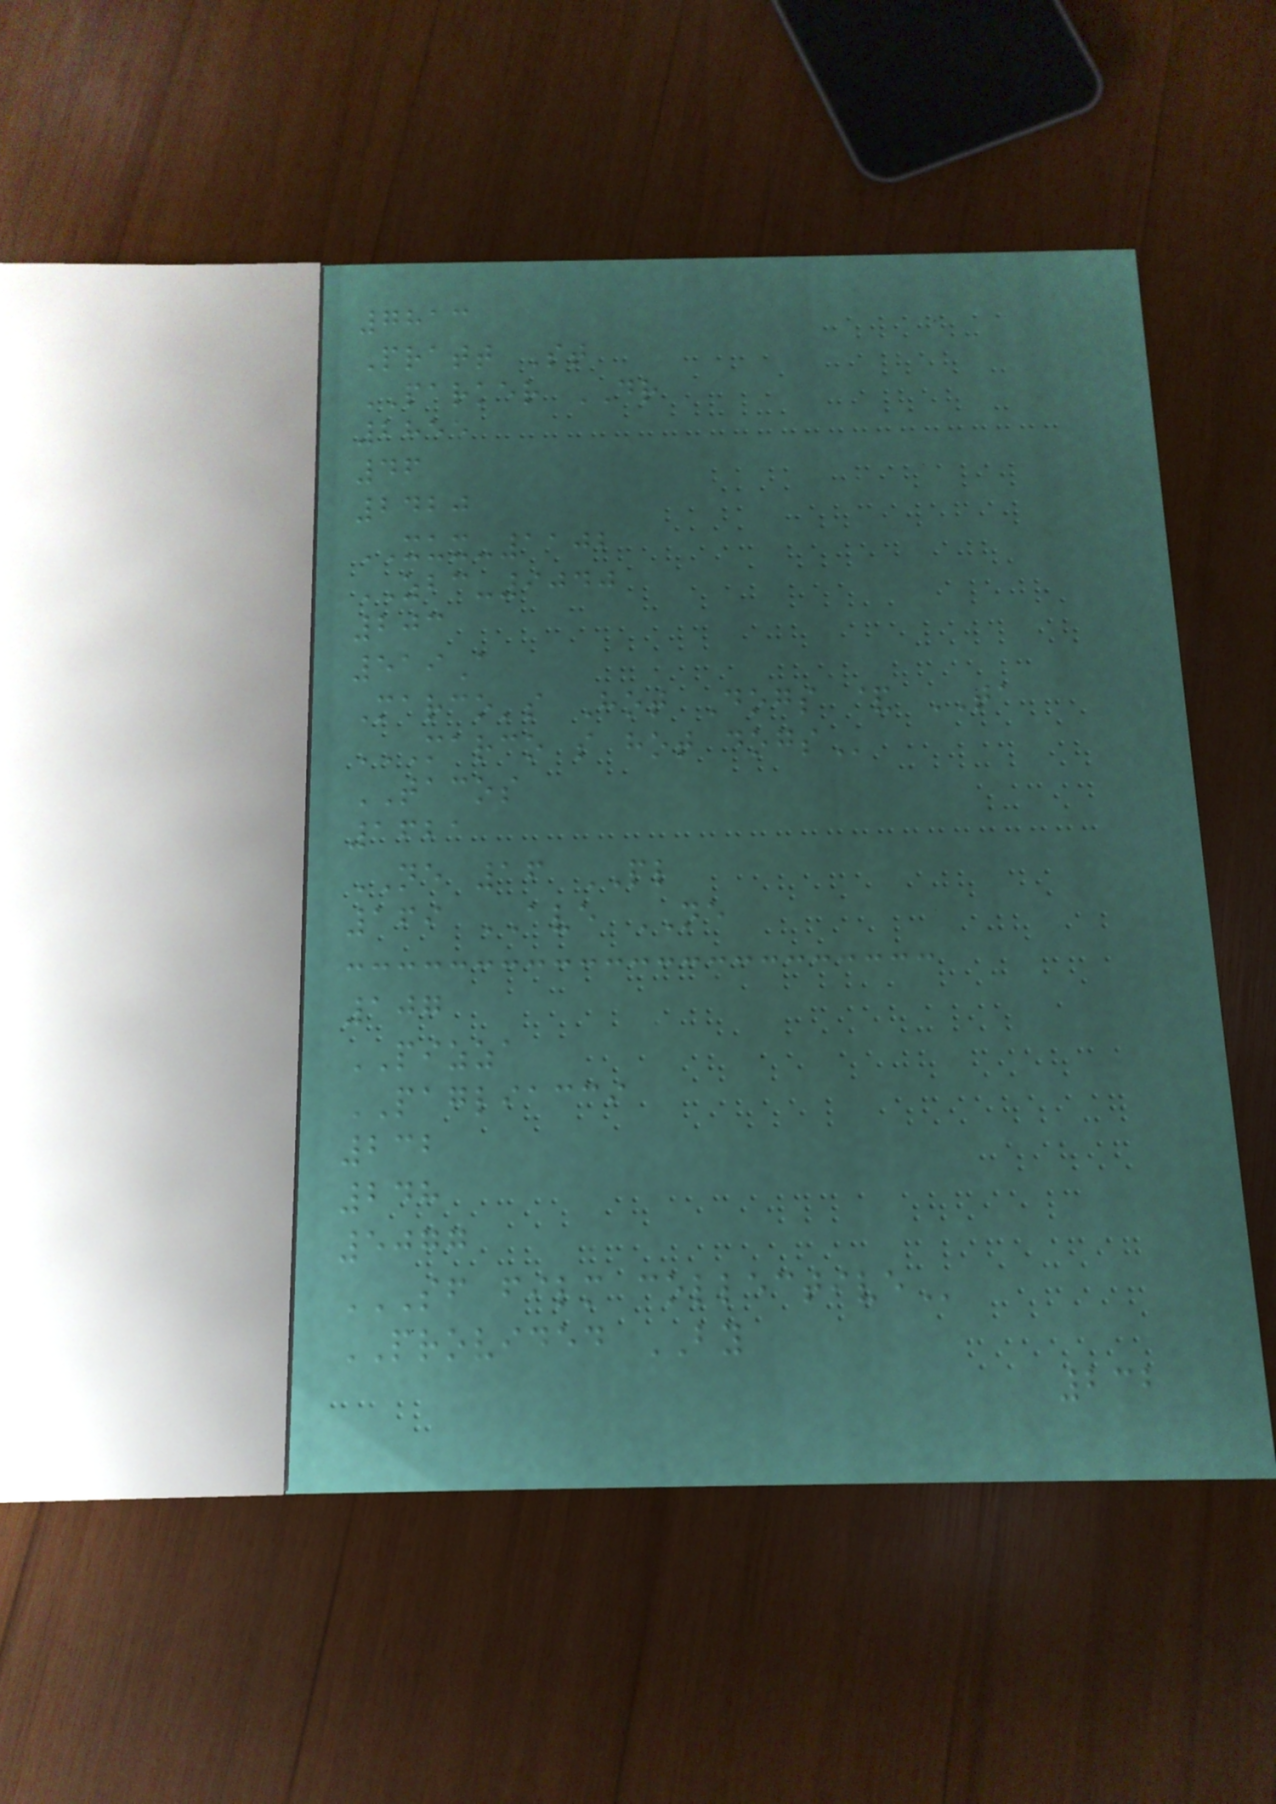7813
Pratt St
PARKER DR
2855
46
2420
XUX-1102
ZBC-9040
203
519A
Marco's Hot Dogs & TA
MARCO S HOT DOGS
TACOS
1621
NE 16 PL
169 AVE NE
107
PIZZA
PAGLIACCI
232
248
5077
SF FILM COLLECTIVE
PROVIDED BY
232
